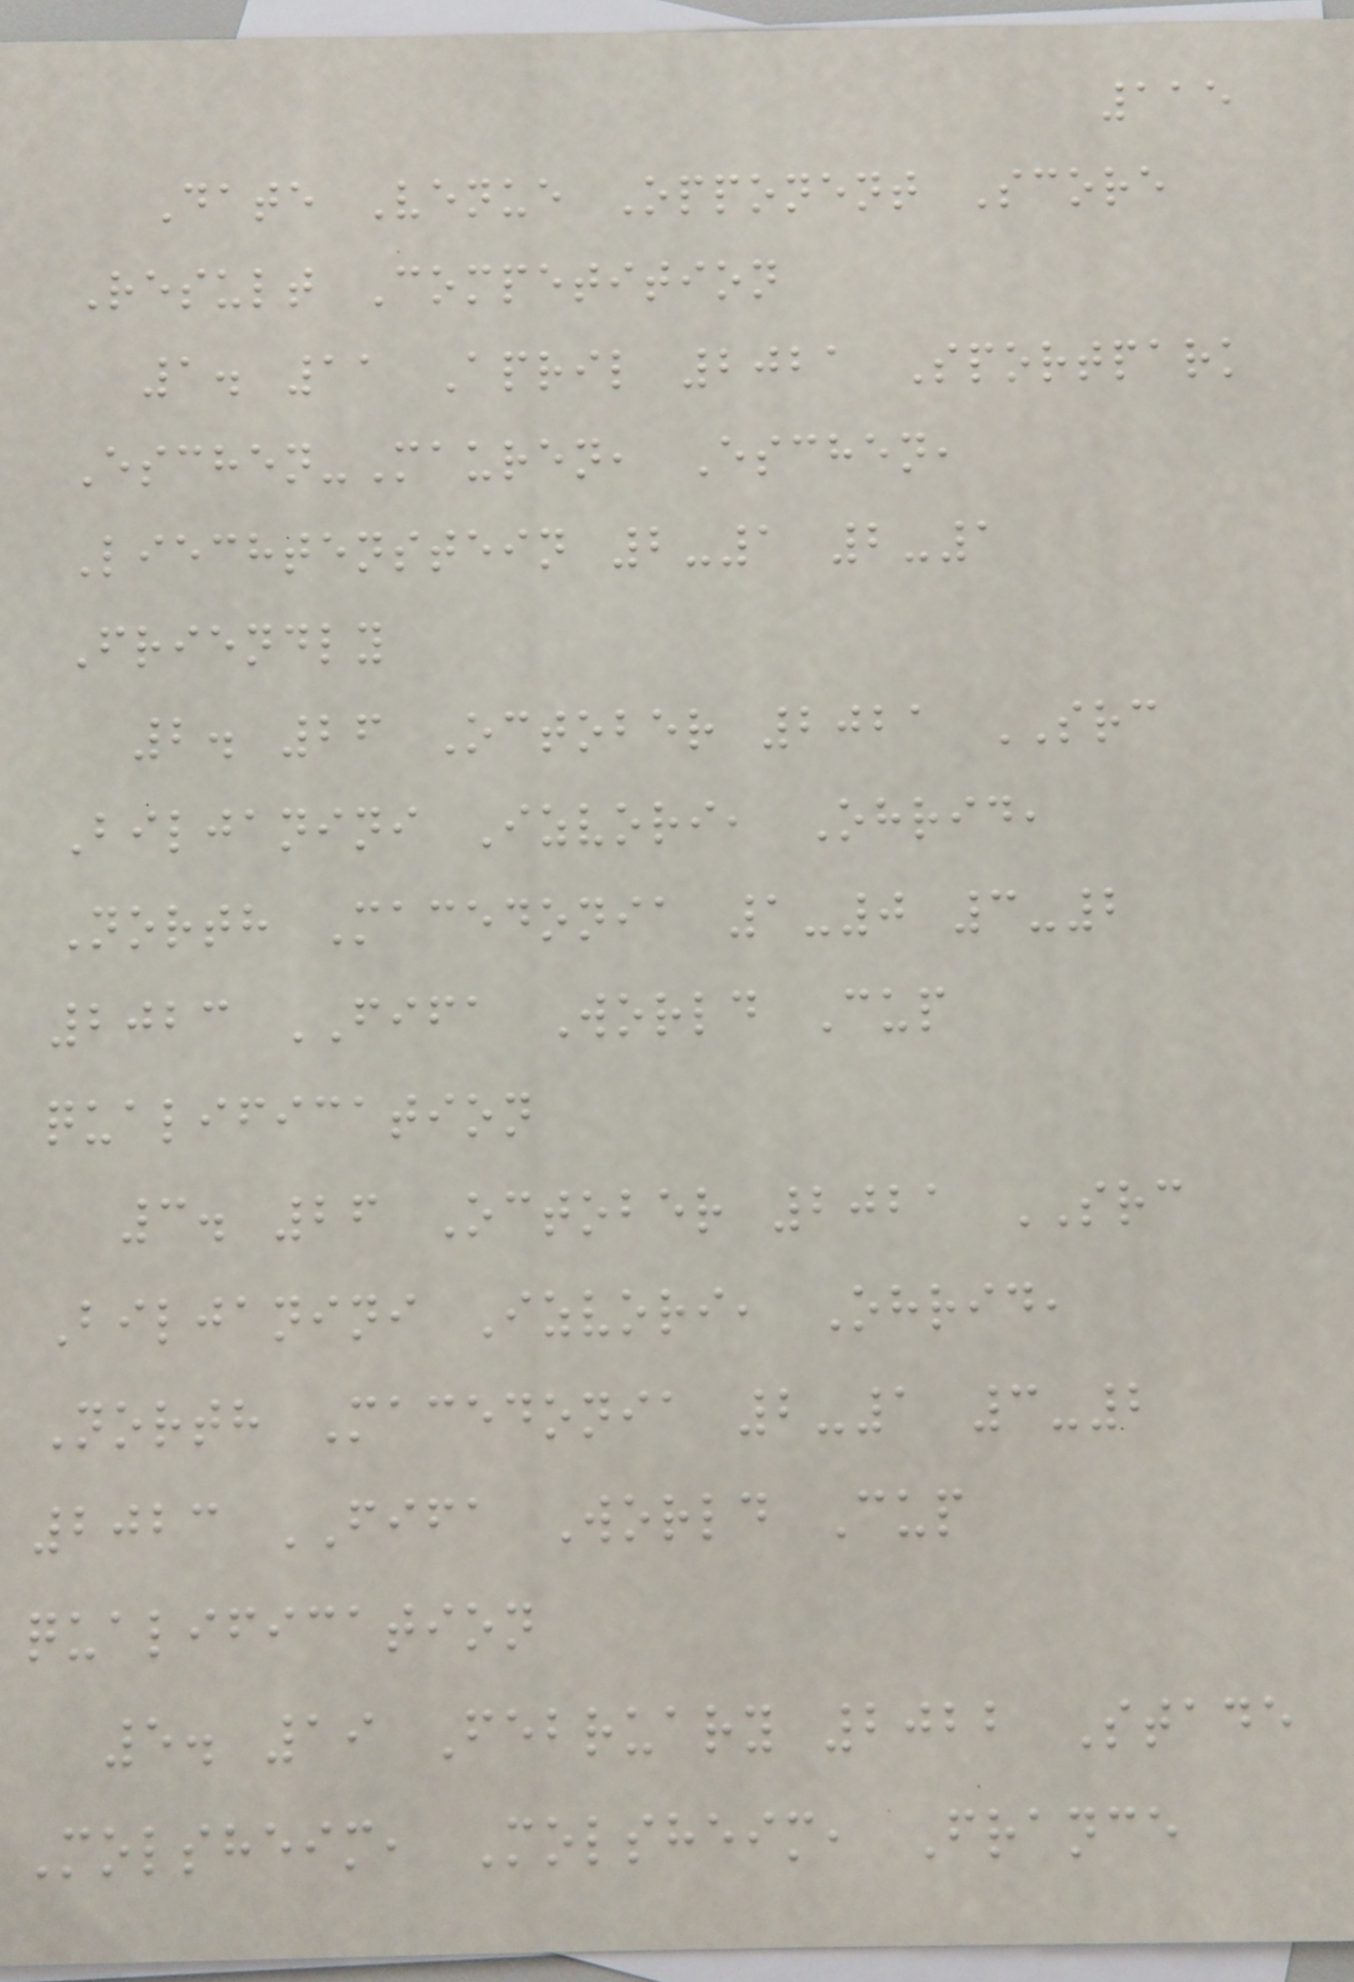115
Date Venue Opponent Score
Result Competition
1. 11 April 2021 Sportpark
Eschen-Mauren, Eschen,
Liechtenstein 2-1 2-1
Friendly
2. 26 October 2021 SRC
Biljanini Izvori, Ohrid,
North Macedonia 1-0 3-2
2023 FIFA World Cup
qualification
3. 26 October 2021 SRC
Biljanini Izvori, Ohrid,
North Macedonia 2-1 3-2
2023 FIFA World Cup
qualification
5. 19 February 2022 Stade
Molsheim, Molsheim, France
